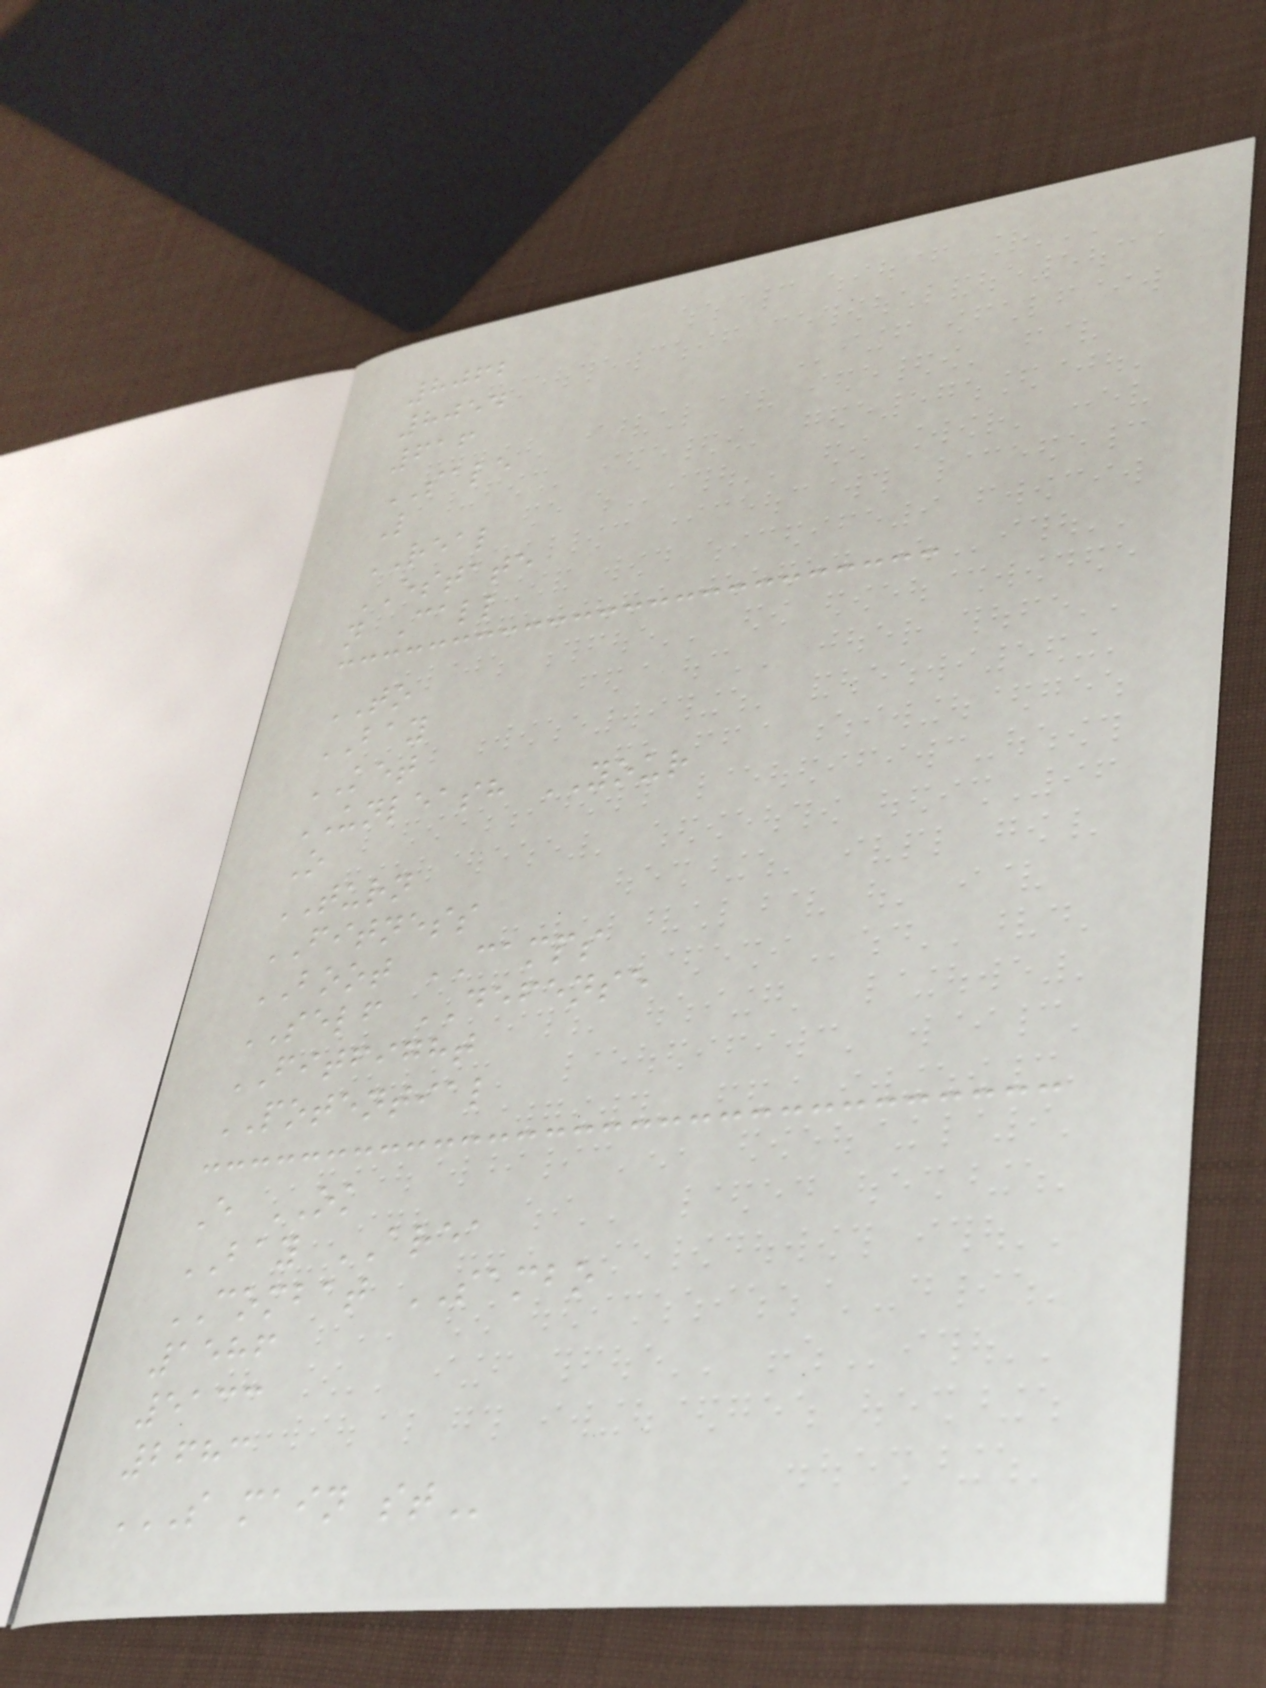8062
8054
616
SALE
L
REAL
ESTATE
n Call
TO
BAY
KET
UNLEASH YOUR
O
TURN
FITNESS
BOOT CAMPS
SELF DEFENSE
FITFIGHT
POTENTIAL
E OK
BAY AREA
COMBAT SAMBO
1586
5133
2683
S MAIN ST
